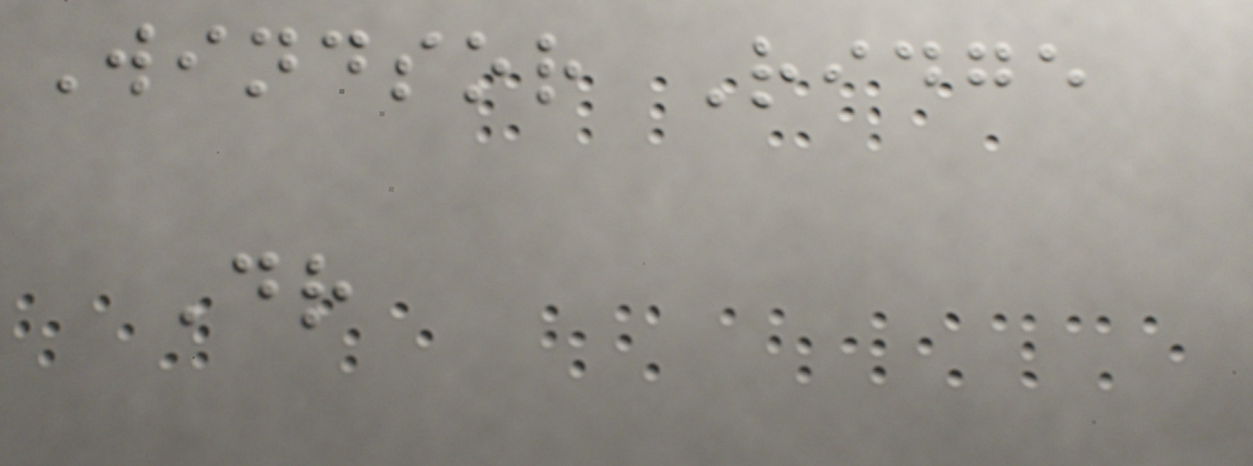Windsor Ridge
Dr
